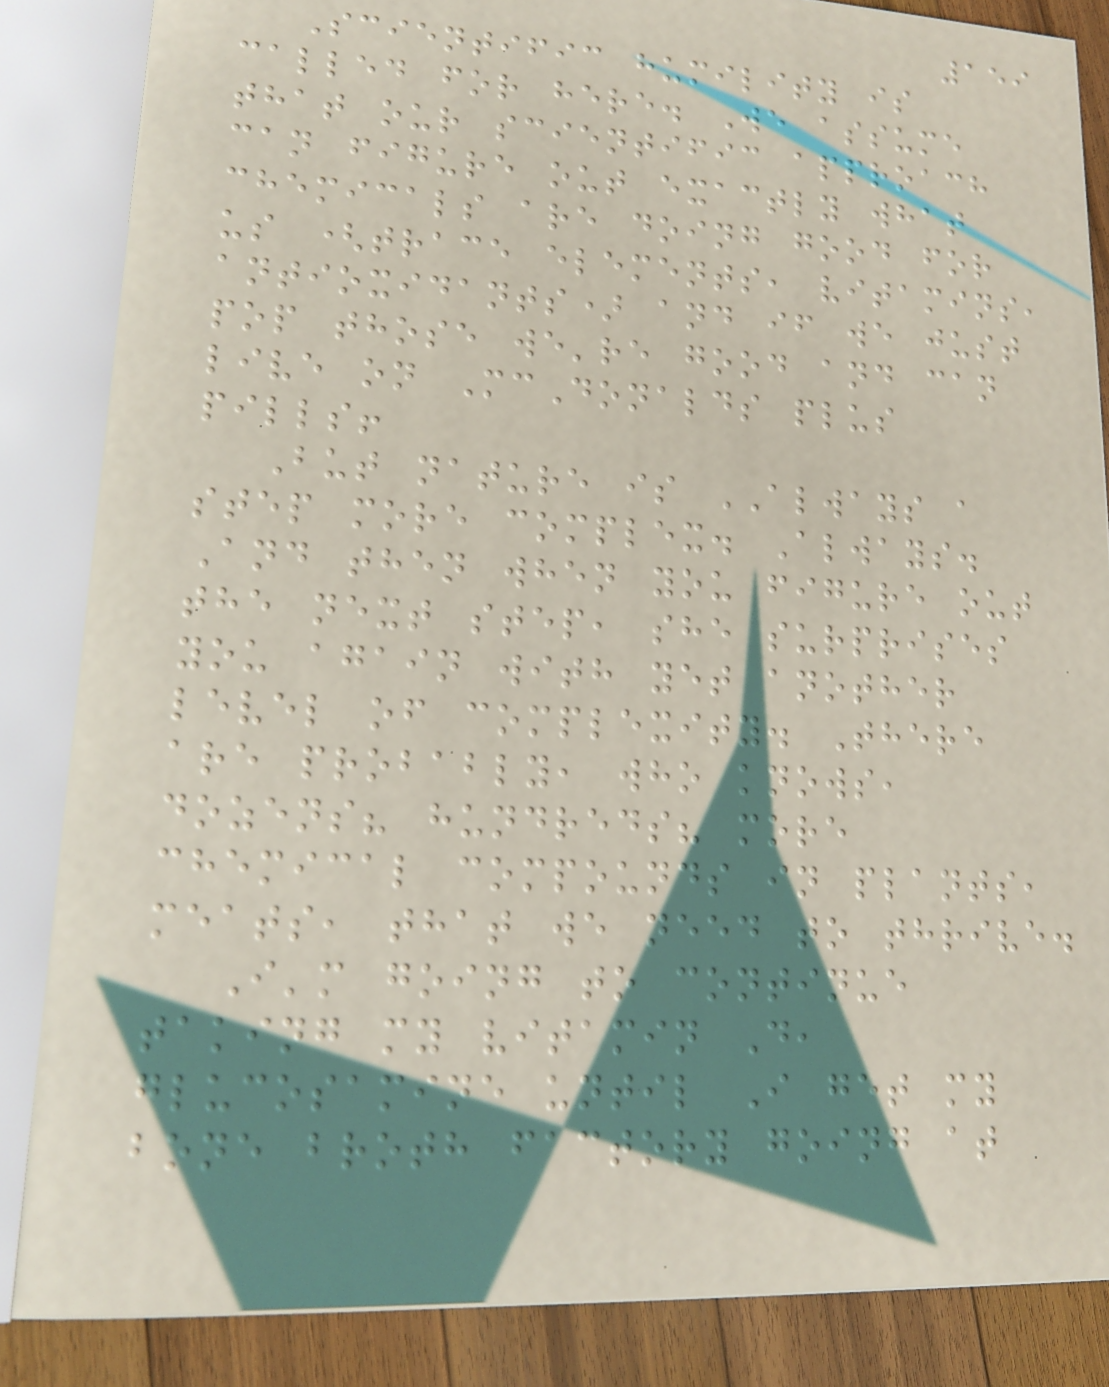159
Scientific humility is
called for here. We assume
that our scientific approach
can figure out exactly what
chemicals are doing good for
us (trace elements, vitamins,
antioxidants) and if we just
pop those we're good and can
live on McDonalds plus
pills!
But nature is ALWAYS a
step more complex. Always.
And then when you figure out
the next step, she surprises
you again with yet another
level of complexity. There
are probably, who knows,
dozens? hundreds? more
chemical compounds in plants,
meats, that we need to thrive.
I'm going to continue
taking my vitamin D,
glucosamine until I get my
bone broth factory going at
